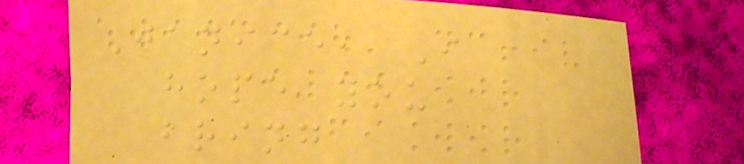Janice, I
hope you
bring
